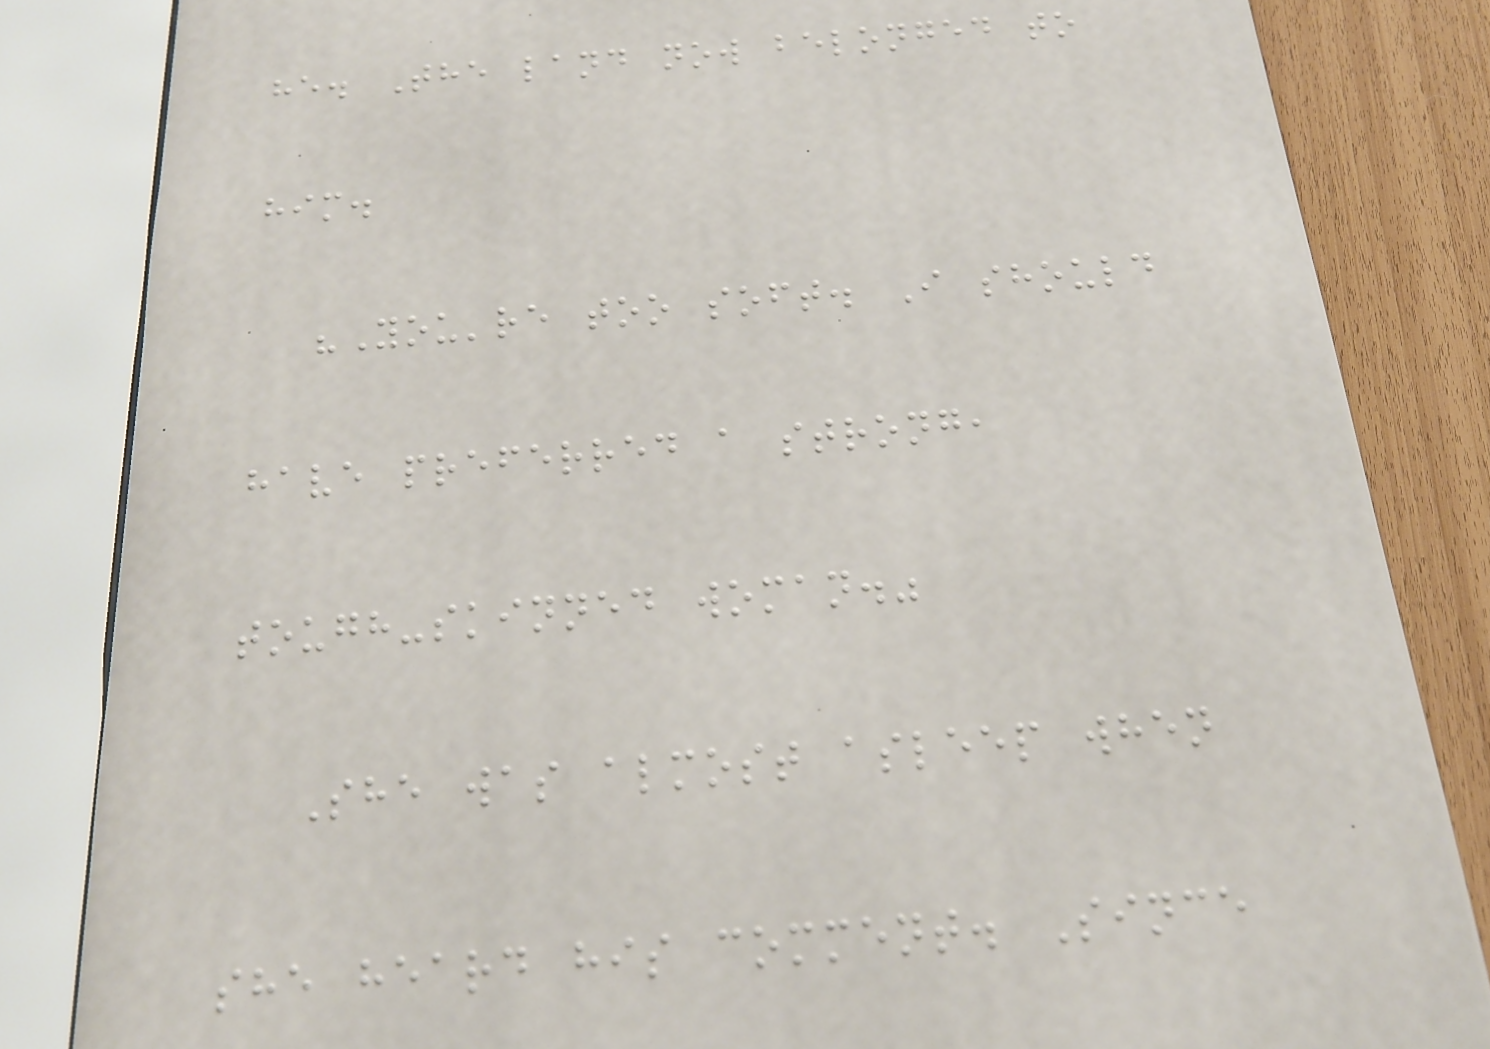he. The land now belonged to
him.
"You're too soft. I should
have preferred a strong,
tough-skinned woman."
She was almost asleep when
she heard his comment. Since
